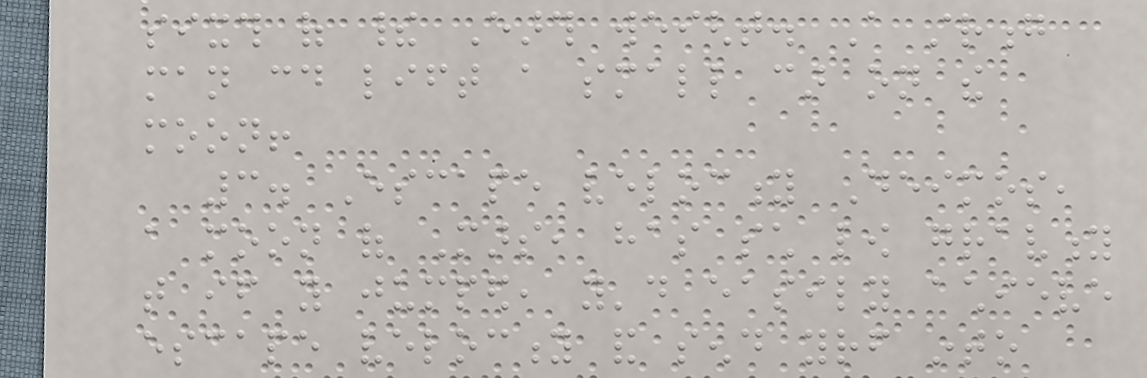sixth of their Earth weight. A strong
man could lift a small car on the
moon!
3. Escape velocity Deimos,
a moon of Mars, has such low gravity
that if you jumped, you'd easily achieve
escape velocity and send yourself into
